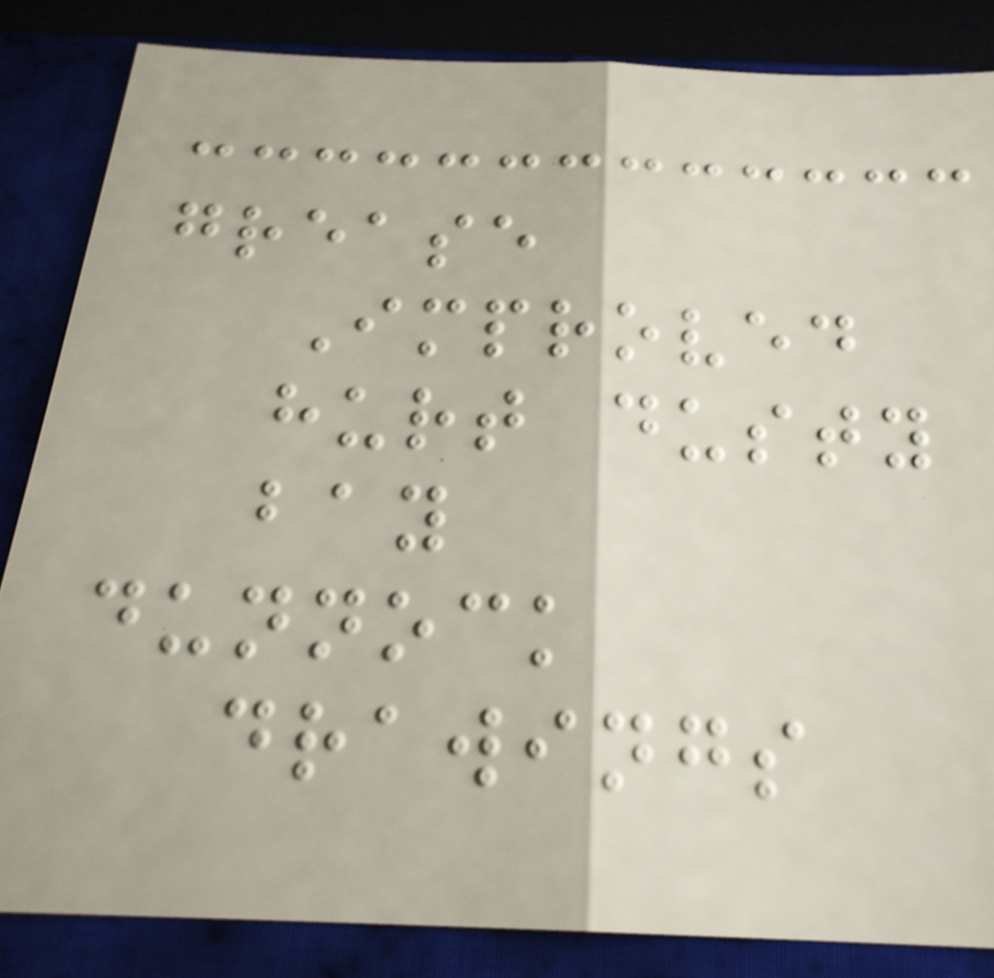grease
Improved
hurt dusty
bay
dunnock
drawings
